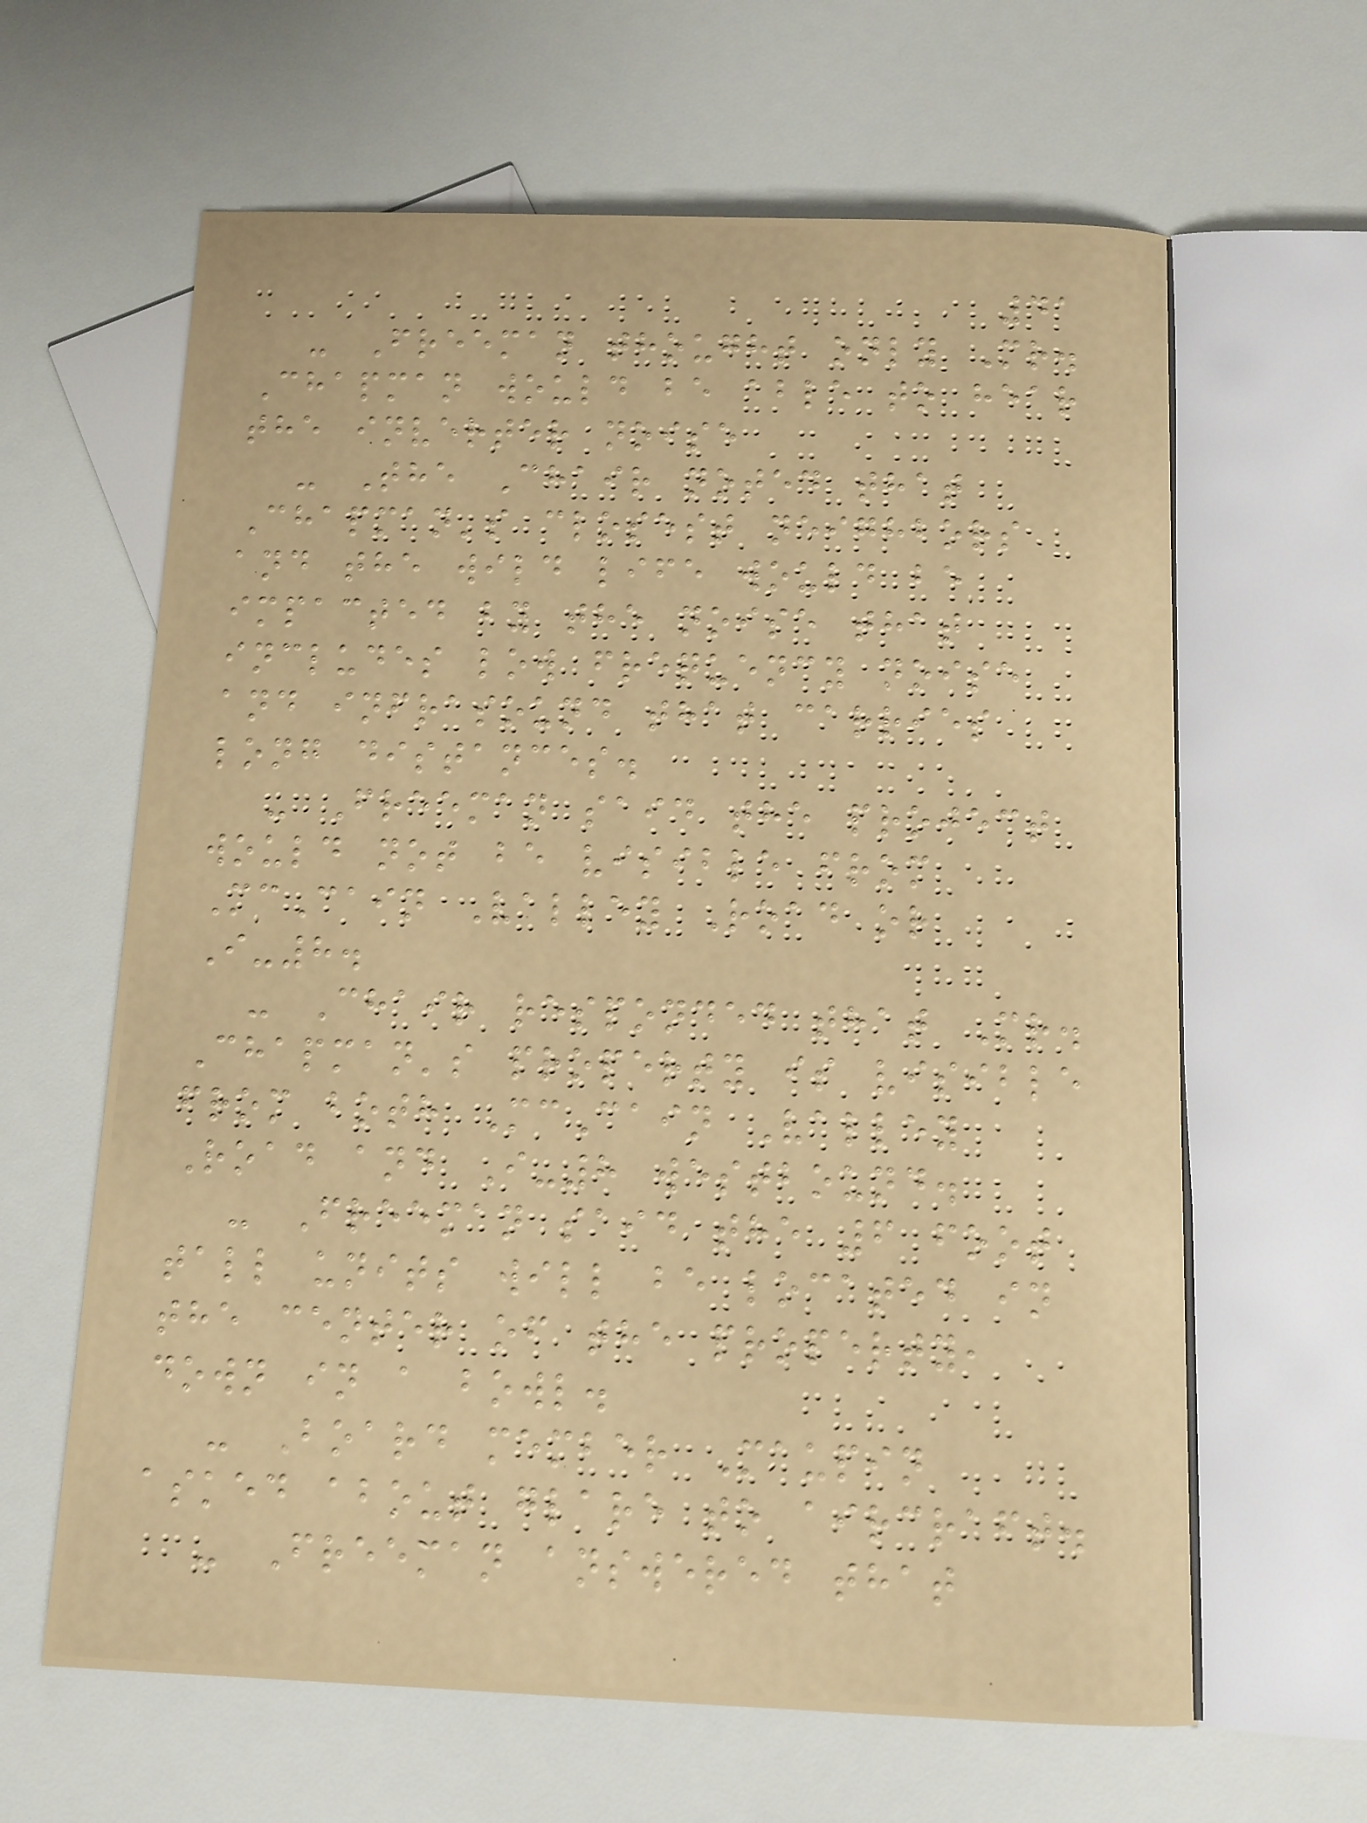41
- Freeman thought only Mr.
Chapman would be able to hear
the inverter noise
- The Chair noted that
Chapman's closest neighbors
and the wild life would be
impacted by the noise that
includes low frequency noise
and infrasound that carries
long distances.
- Freeman said the project
would not be visible from
McCain Valley Road or
I-8.
- Chair responded that Mr.
Chapman's property is visible
from both McCain Valley
Road and I-8 westbound.
- Freeman said the 6 foot
tall units will be located in
the center of the property,
down in a bowl.
- Board member Maupin
asked about glare to aircraft.
- Freeman answered that
